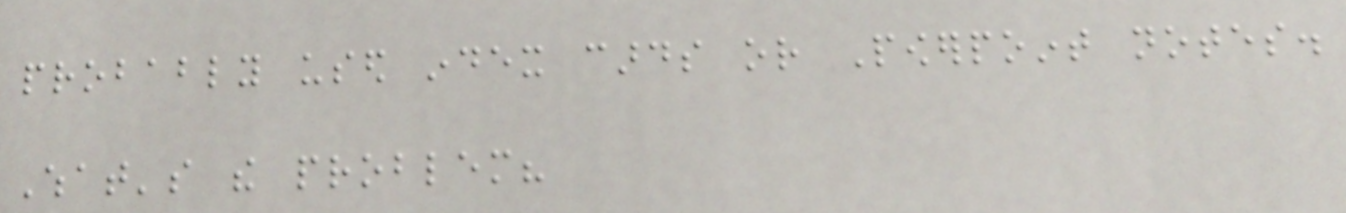probably used index cards or Powerpoint notes.
What's the problem?
